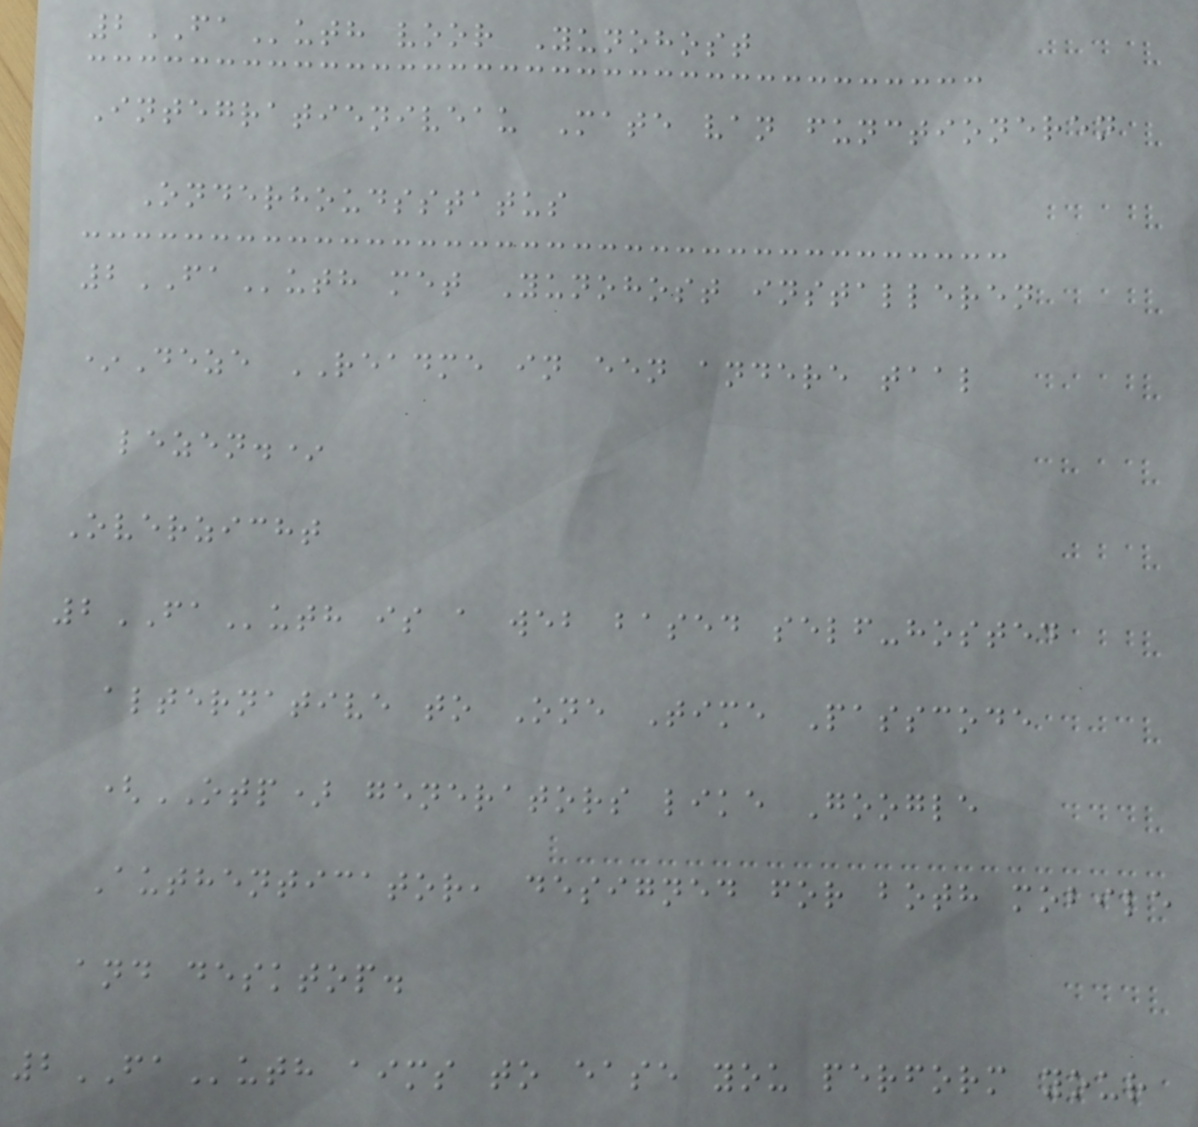2FAuth voor Yunohost
Integratieniveau Mate van functioneren
Onderhoudsstatus
2FAuth met Yunohost installeren
*Deze README in een andere taal
lezen.*
Overzicht
2FAuth is a web based self-hosted
alternative to One Time Passcode
(OTP) generators like Google
Authenticator, designed for both mobile
and desktop.
2FAuth aims to ease you perform your
